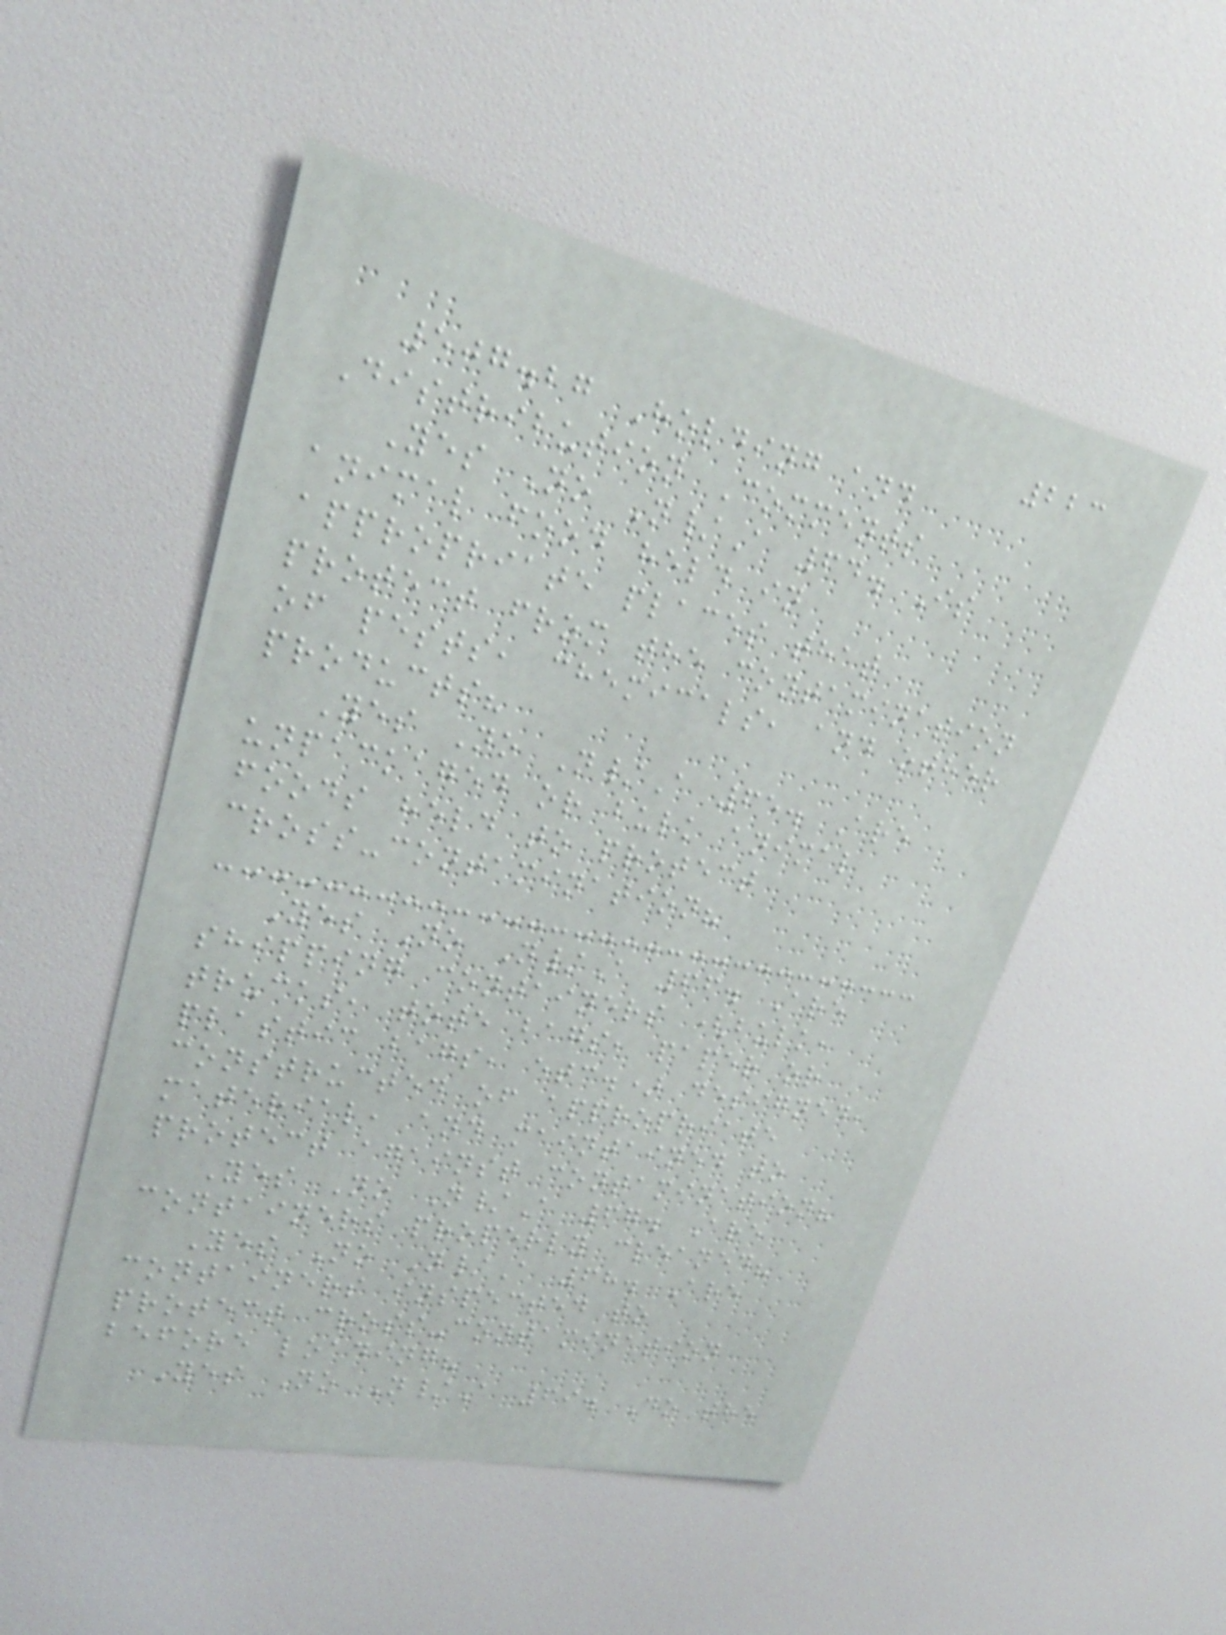223
507.27 Holding and
Distribution Comments
Yes No N/A 64. Is
animal food held in
appropriate places that
protect from the contamination
of pests, chemicals, and other
products?
Yes No N/A 65. Are
unpackaged or bulk animal
foods held to protect
cross-contamination?
Yes No N/A 66. Are
shipping containers (bulk,
trucks, tote bags, paper or
plastic bags, etc.) designed,
constructed of appropriate
material, and maintained to
protect against contamination?
Yes No N/A 67. Are
containers properly cleaned?
Yes No N/A 68. Are
containers inspected to
protect cross-contamination
before loading?
Yes No N/A 69. Do the
